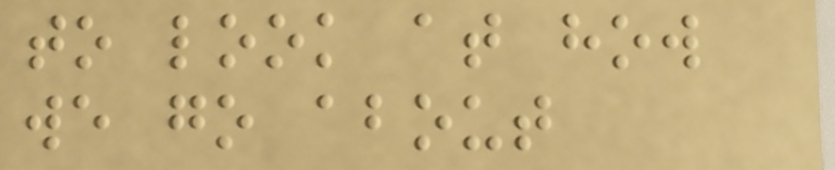to look at how
we go about
